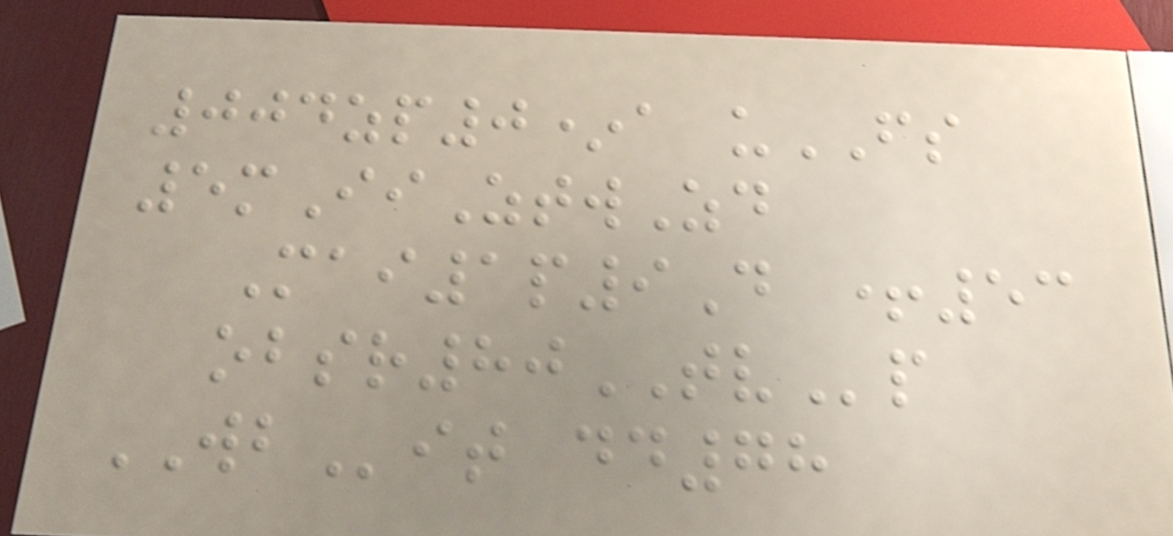004zp0*a uFS
5mIiZtwZd
Mai1p9D +53
obsr80TVp
WBit dd78
